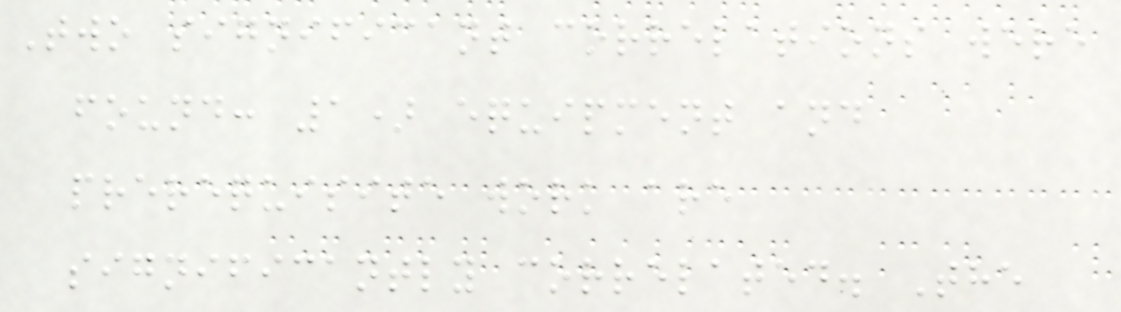Two significant correlations were
found: 1) equipment and
prerequisite work are
significantly correlated. The
